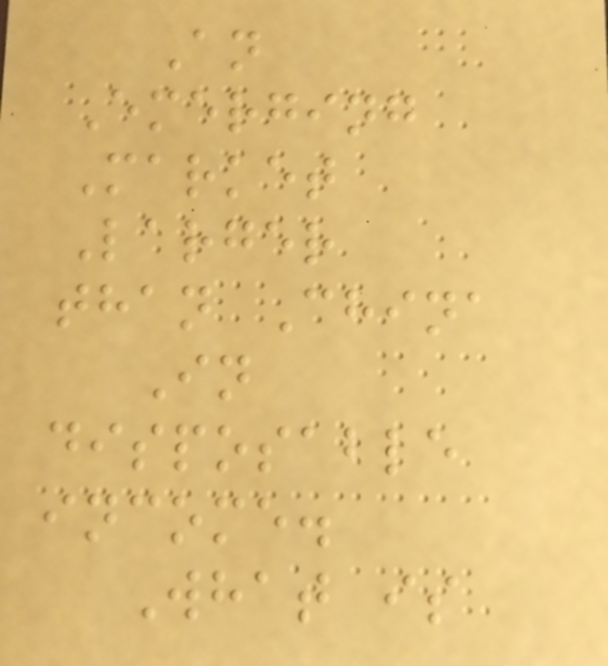An
Emerging
Market
Larger
than China
In
disposable
income.
What is
